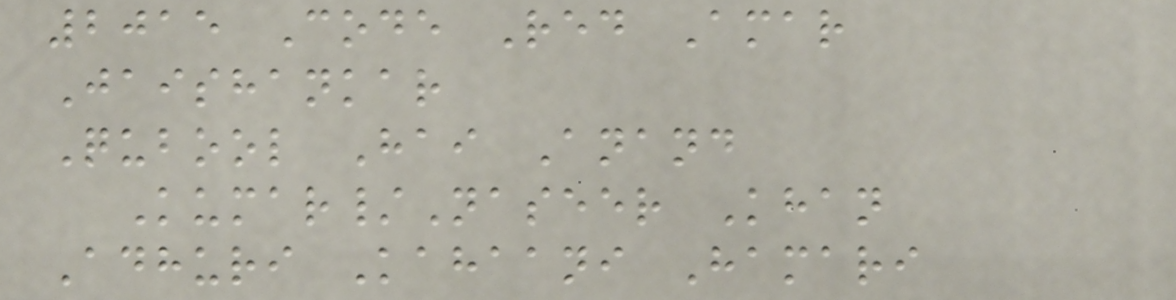2015 Code Red Amar
Jaishankar
Qubool Hai Anand
Kumar/Naseer Khan
Adhuri Kahaani Hamari
